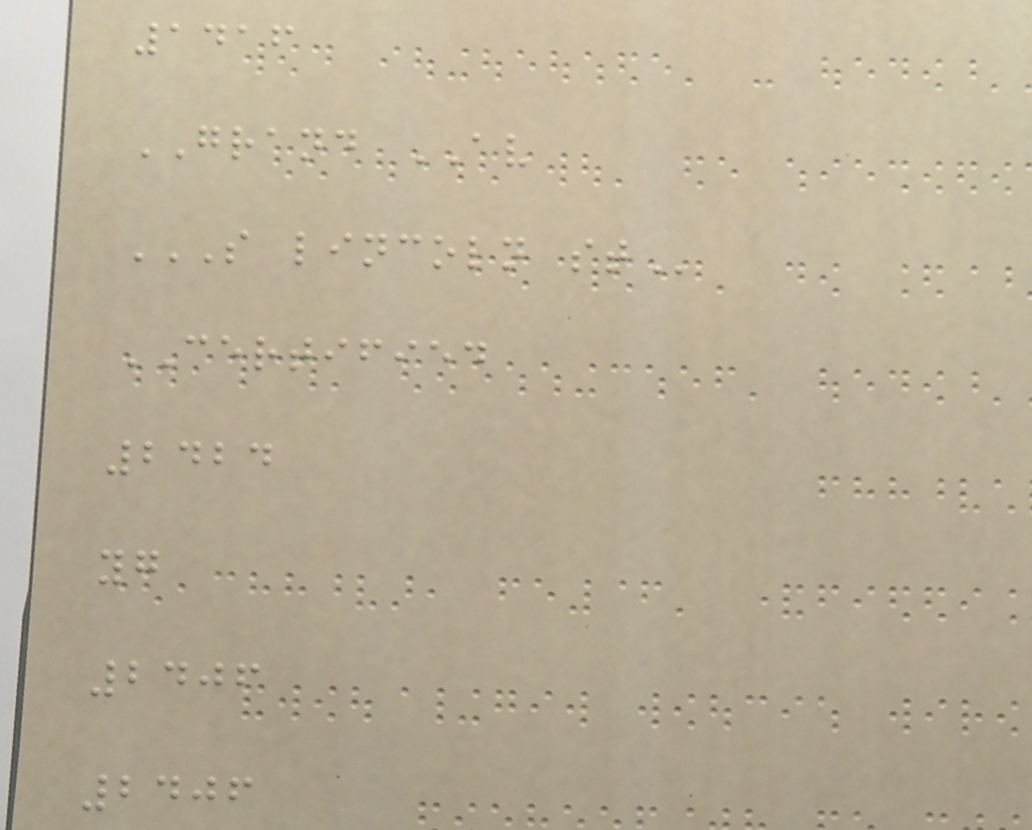1416
GRAND AV
S LINCOLN ST
CERTIFIED
2424
yg
2406
2406
